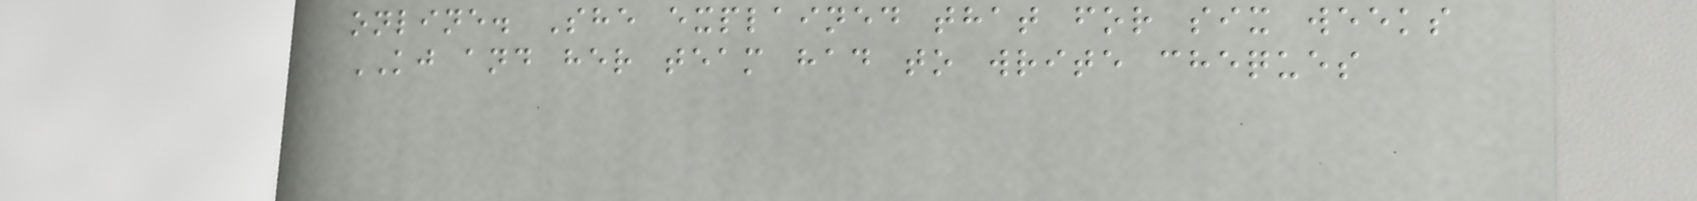online. She explained that for six weeks
KJ and her team had to write cheques
